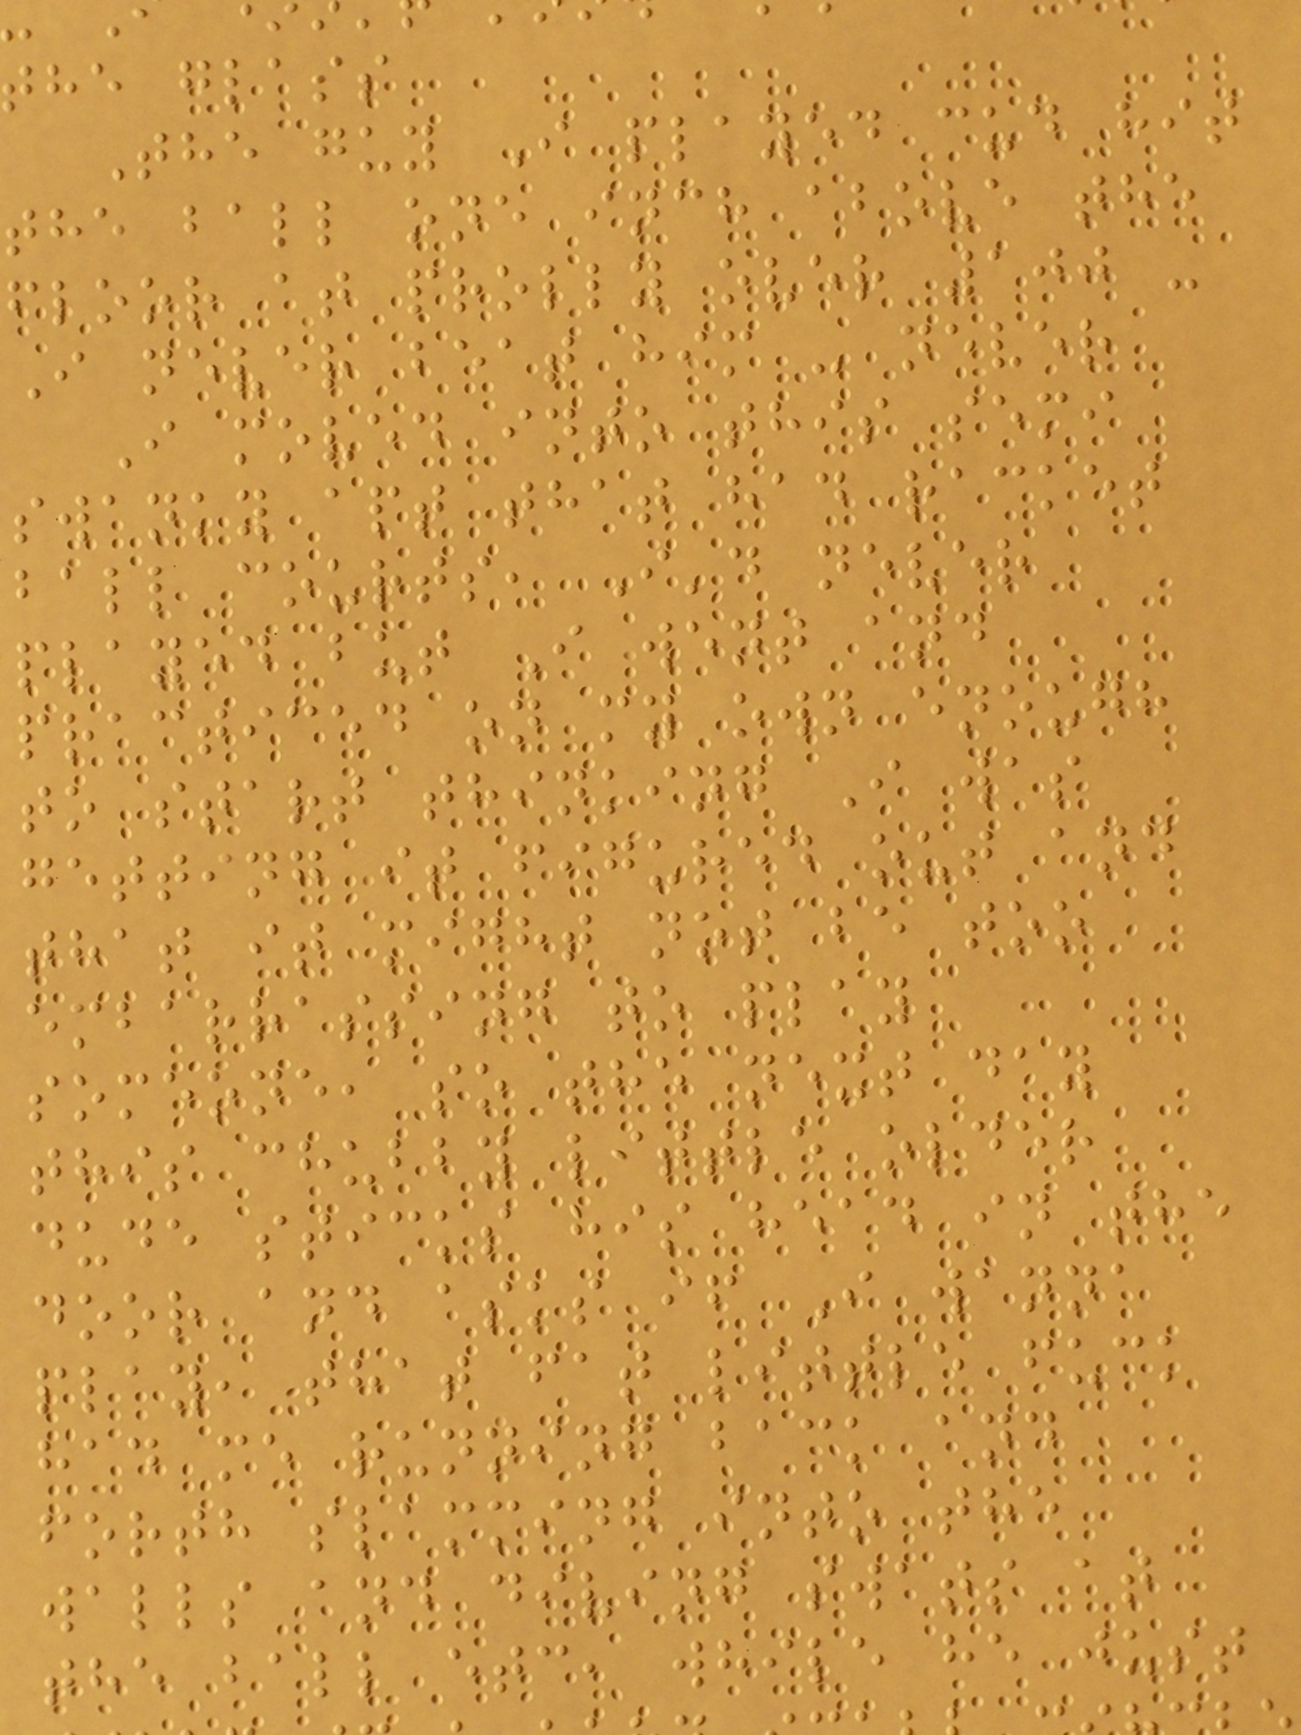the glass
The guy I played cud hit
the ball one inch above the
floor at prolly over 100 -
I never beat him - never
I moved into this semi
swanky apt that had racket
ball courts, I'd never
played but I went and
practiced on my own enough
to start thinking I was
getting it figured out and
that it might not be too
embarrassing to play
someone, so the next day
this chubby little older
dude sticks his head in the
door and asks if I wanna
play, that fat little fuck
had me running back and
forth slamming into the
walls and diving swats at
the ball etc, while he just
